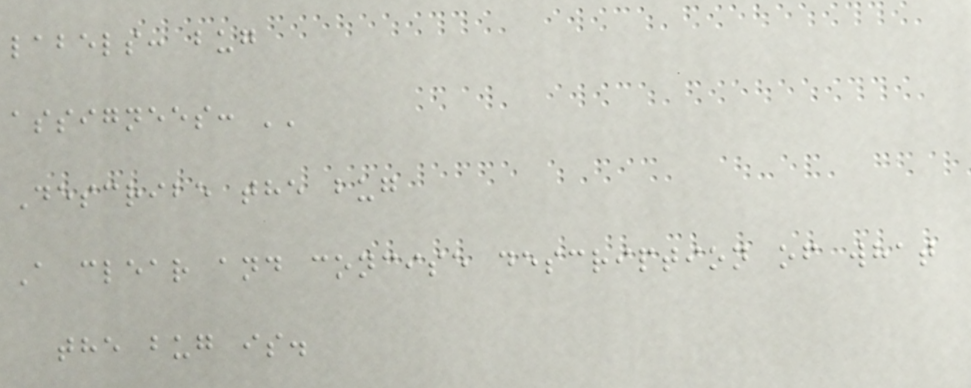labels: bug
assignees: ''
Describe the bug
A clear and concise description of what
the bug is.
